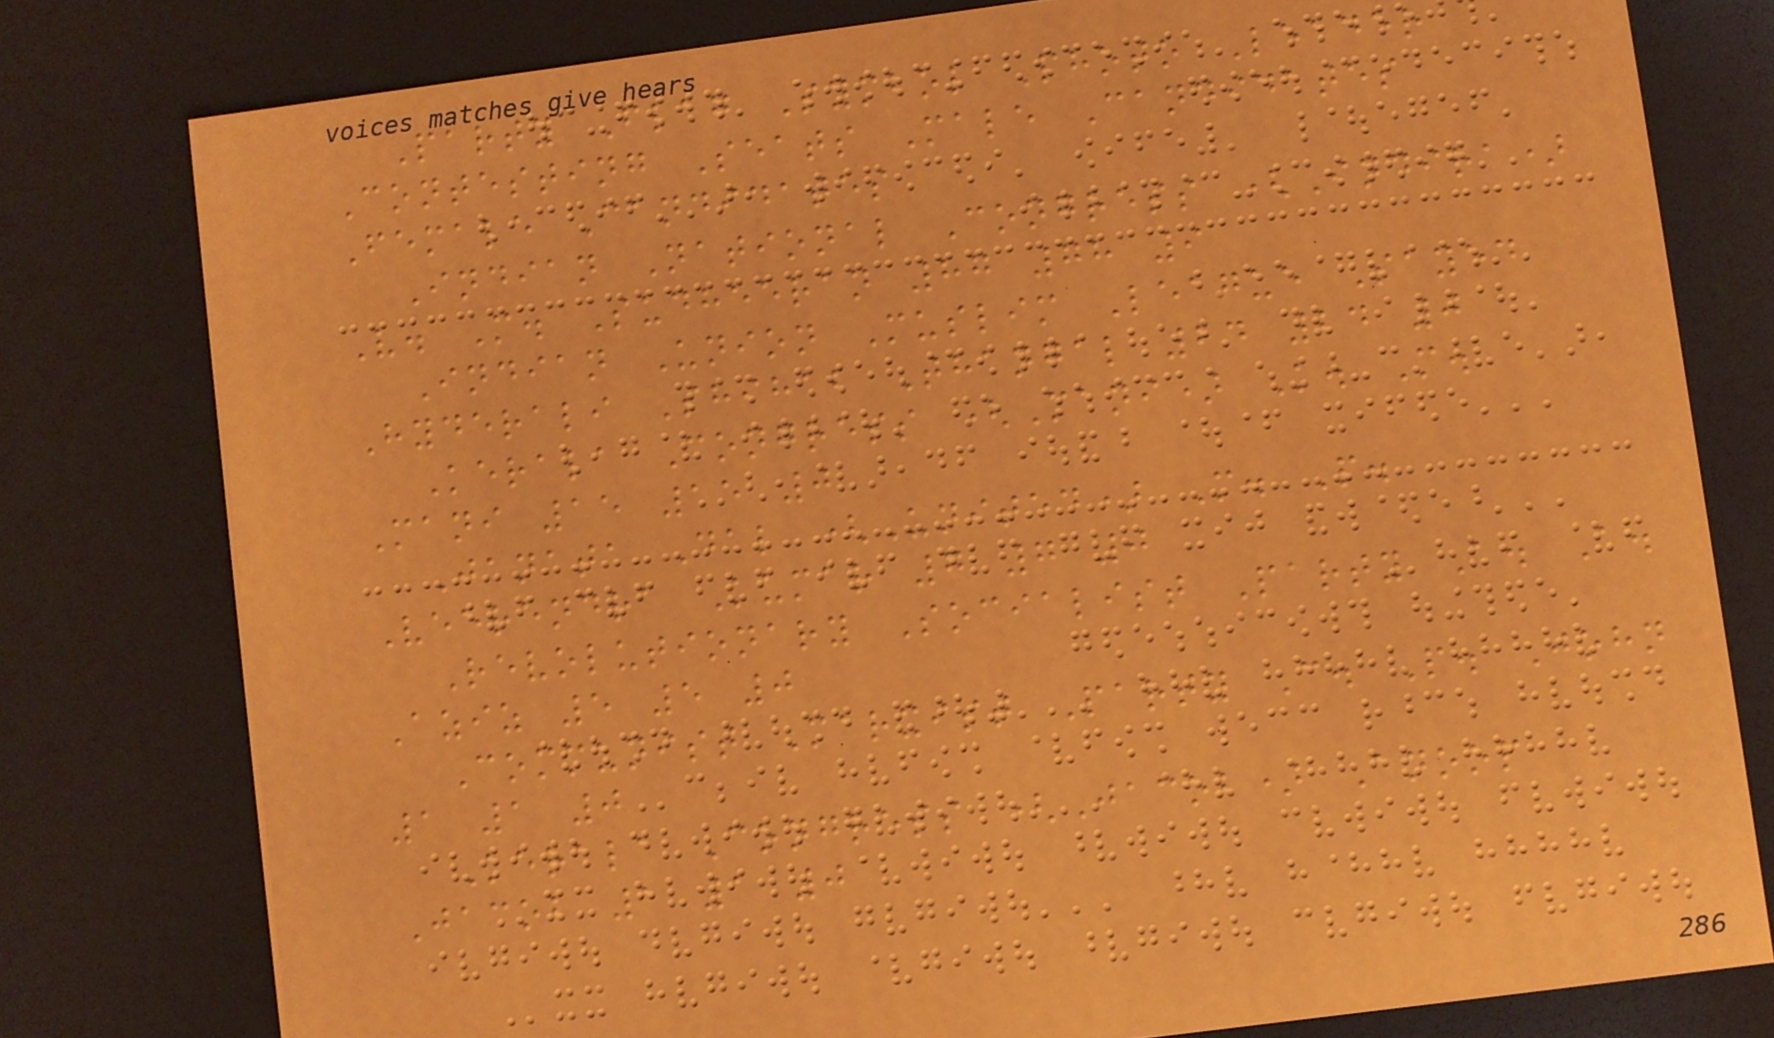Party Flag Symbol Photo Leader
Contesting Seats Male Candidates
Female Candidates
Indian National Congress (Indira)
V. M. Sudheeran 87 78 9
Indian Union Muslim League Sayed
Hyderali Shihab Thangal 24 24 0
Kerala Congress (Mani) K. M.
Mani 15 15 0
Janata Dal (United) M. P.
Veerendra Kumar 7 7 0
Revolutionary Socialist Party A. A.
Aziz 5 5 0
Communist Marxist Party C. P. John
1 1 0
Kerala Congress (Jacob) Anoop
Jacob 1 1 0
